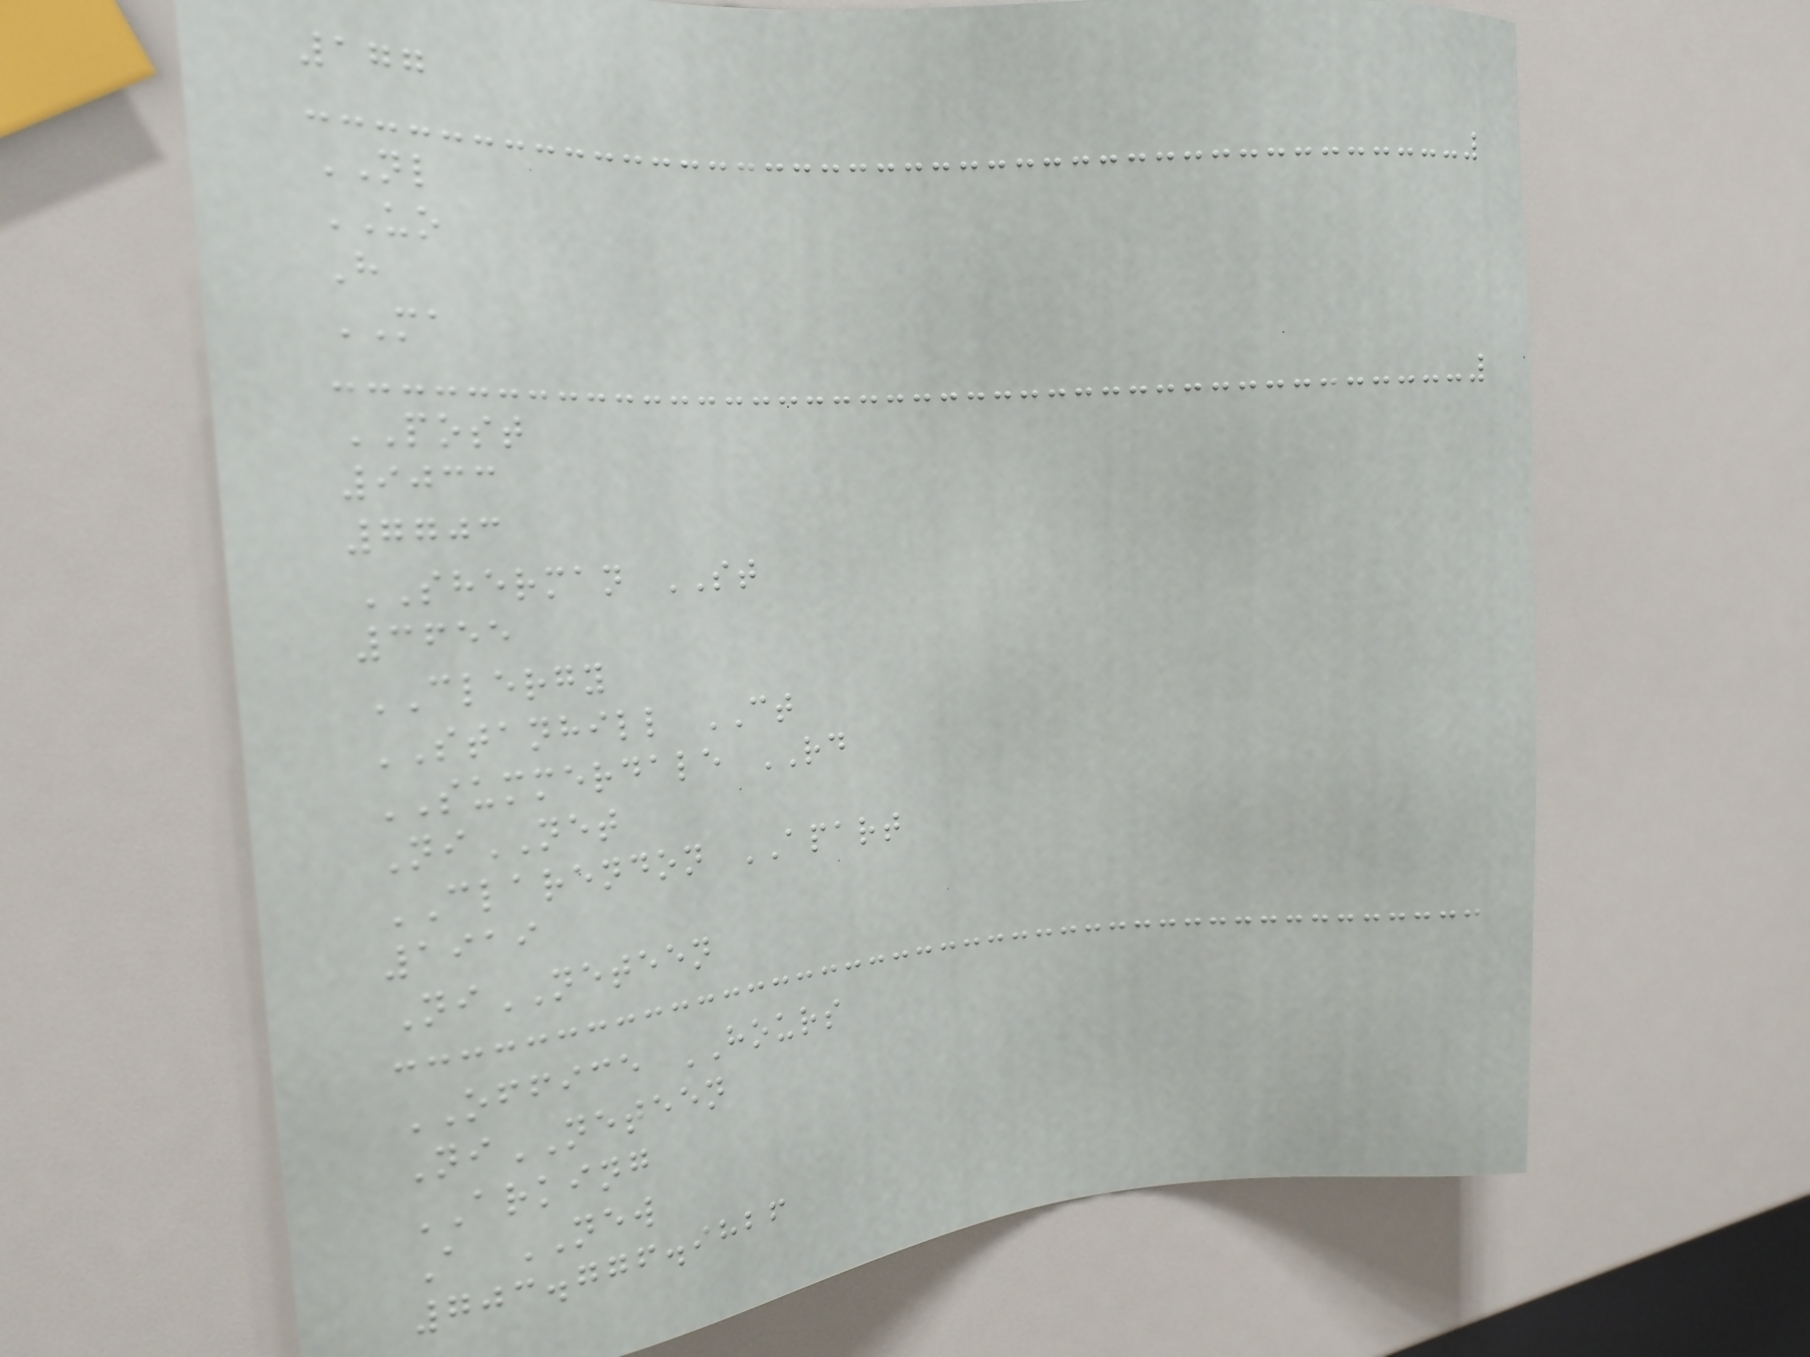177
NL
UO
H
MA
POST
9033
7703
SHERMAN ST
3655
CLERGY
STANHILL CT
SUMMERDALE RD
NiNET
CLARENDON APART
1919
NiNETEEN
OFFICE HOURS
NiNETEEN
ARKING
A NEW
703.776.9826
